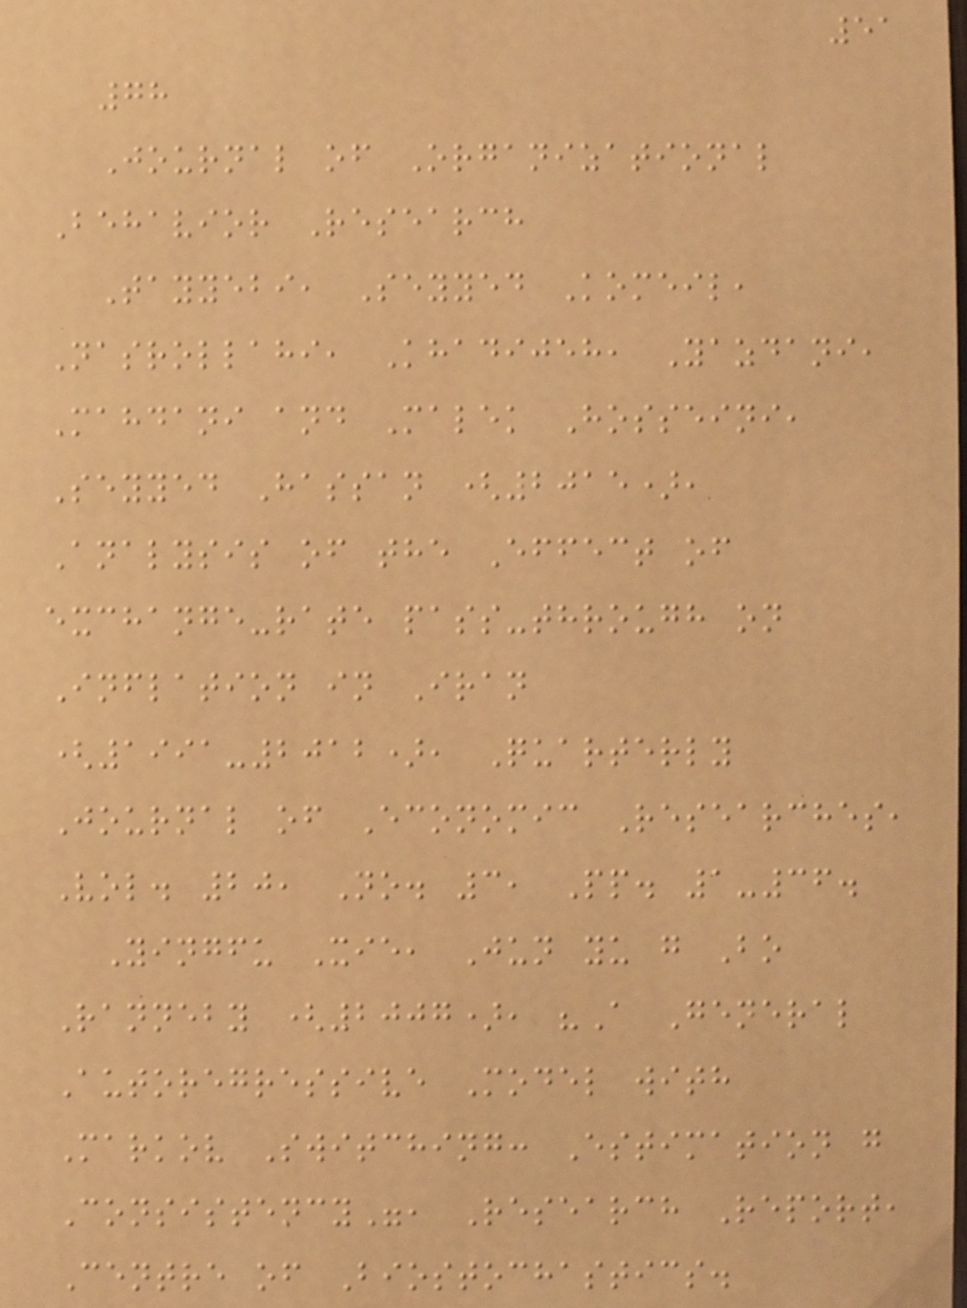51
78
Journal of Organizational
Behavior Research
Tayyebi, Seyyed Komeil,
Nasrollahi, Khadijeh, Yazdani,
Mahdani and Malek Hosseini,
Seyyed Hassan (2015),
Analysis of the Effect of
exchange-rate pass-through on
Inflation in Iran
(1991-2012), Quarterly
Journal of Economic Researches,
Vol. 20, No. 3, Pp. 1-36.
Yingfu Xie, Jun yu g Bo
Ranneby (2007), "A General
Autoregressive Model with
Markov Switching: Estimation g
Consistency", Research Report,
Centre of Biostochastics.
